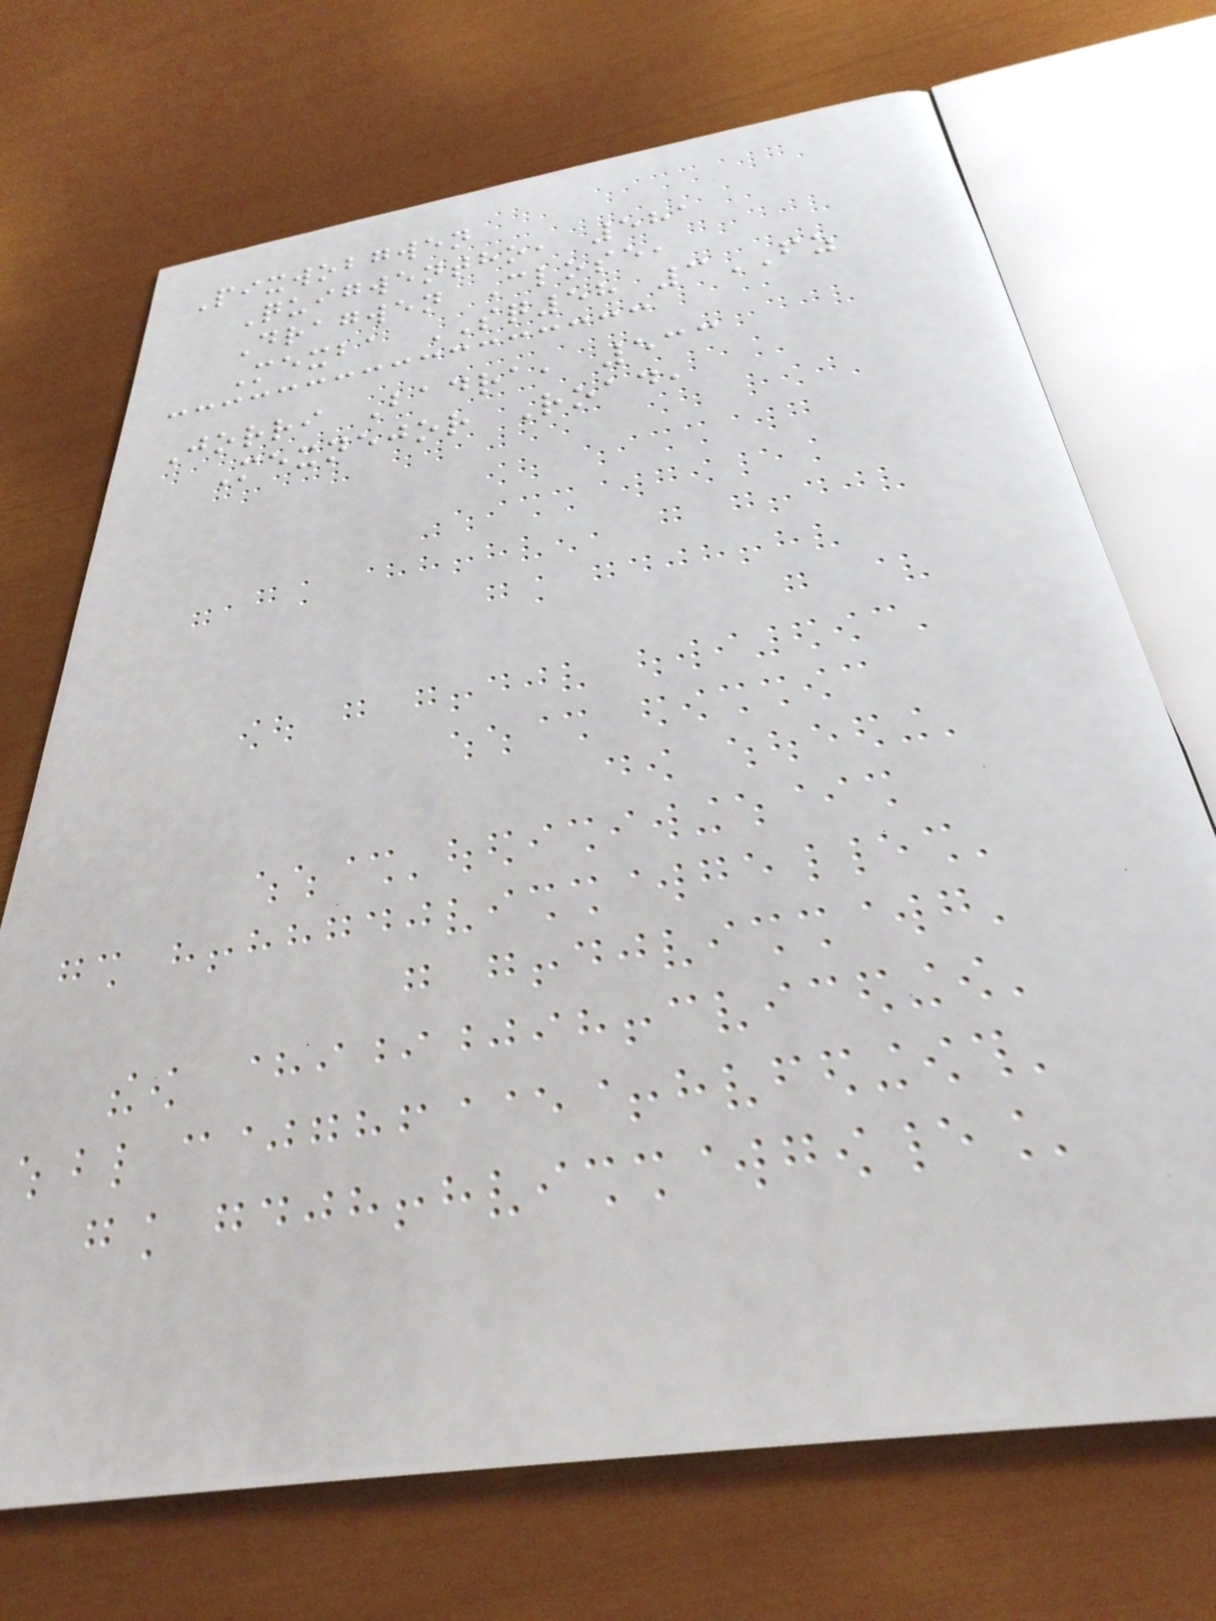Pixwobgwen
Quigwentho, 581
Dragwen Close,
Mexba SQ58 3FZ
Jorri Badra, 533
Mexnejor Road,
